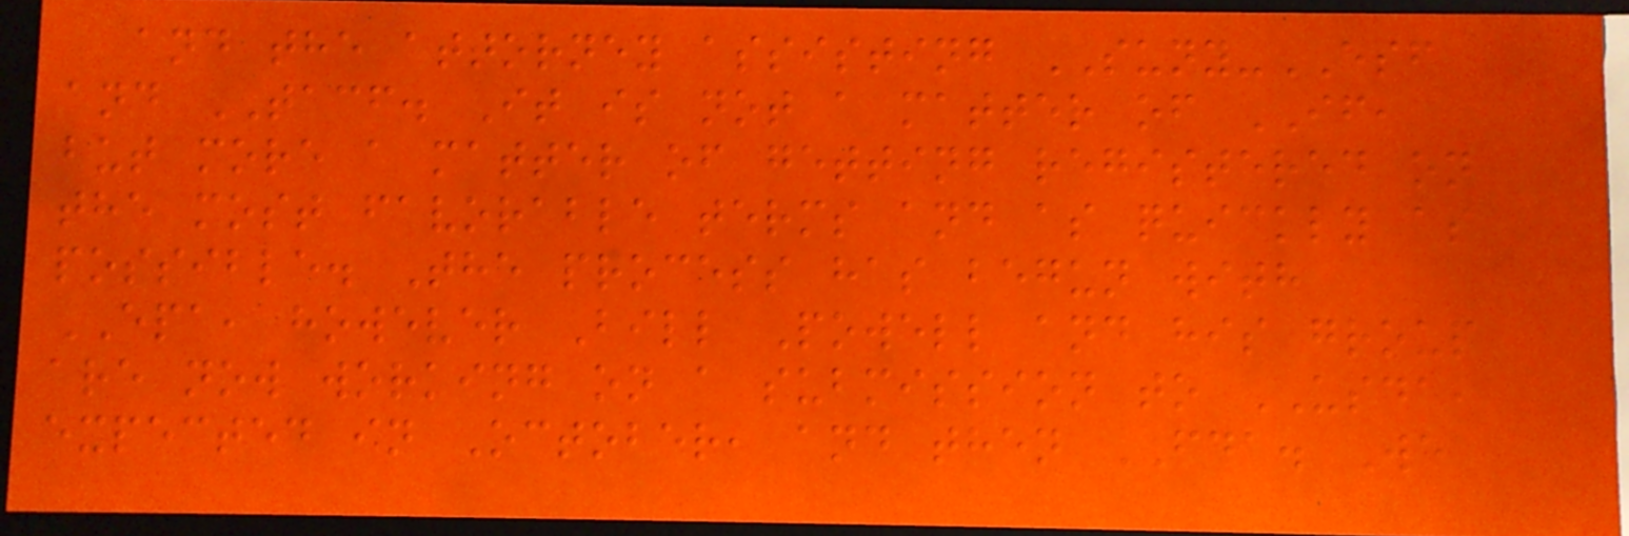and the attorney assisting SUNY-ESF
and TACF. It is not a matter of IF,
but more a matter of getting registered on
the most favorable terms and as quickly as
possible. The process has begun with
EPA, however Bill Powell and his group
are now working on a submission to USDA,
expected in October, and then FDA. We
